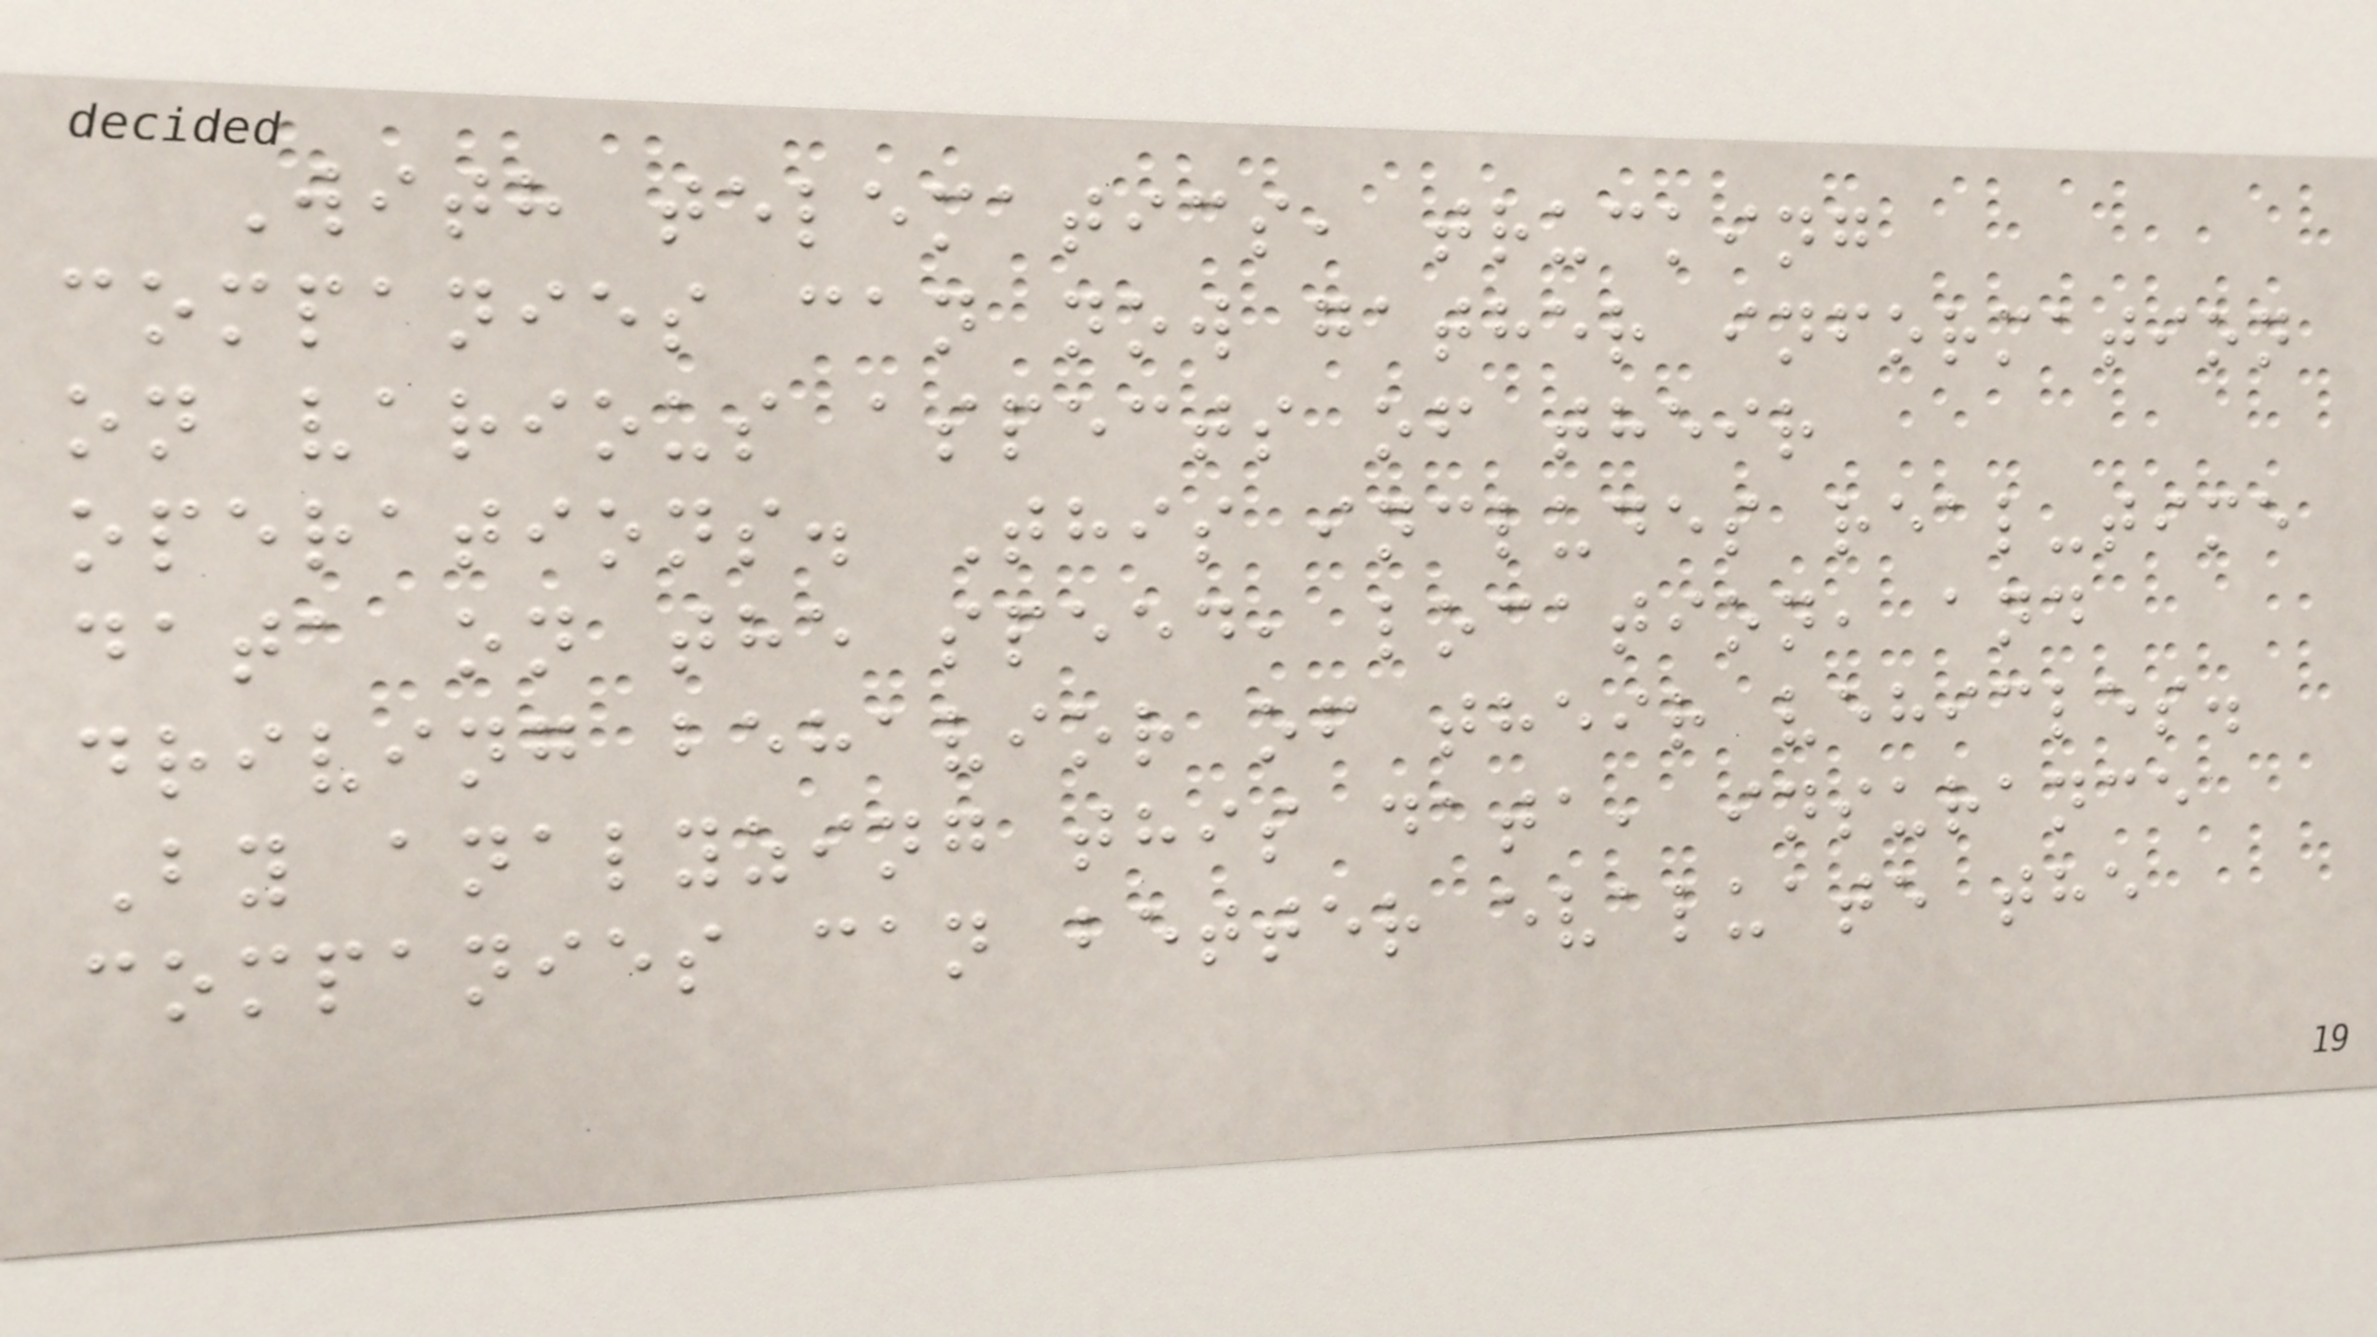With telematics, trucking
companies can now gather information
on various aspects of their
operations. This includes real-time
data on the speed, location, and
driving behavior of their vehicles.
By analyzing this data, insurance
companies can better evaluate the
